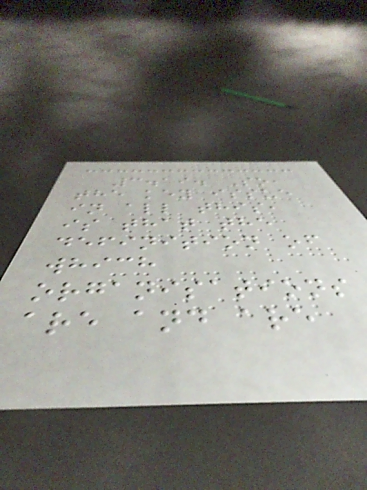3.19. So,
the key issue
in all this,
is that the
definition of
which
organisations
are and are
